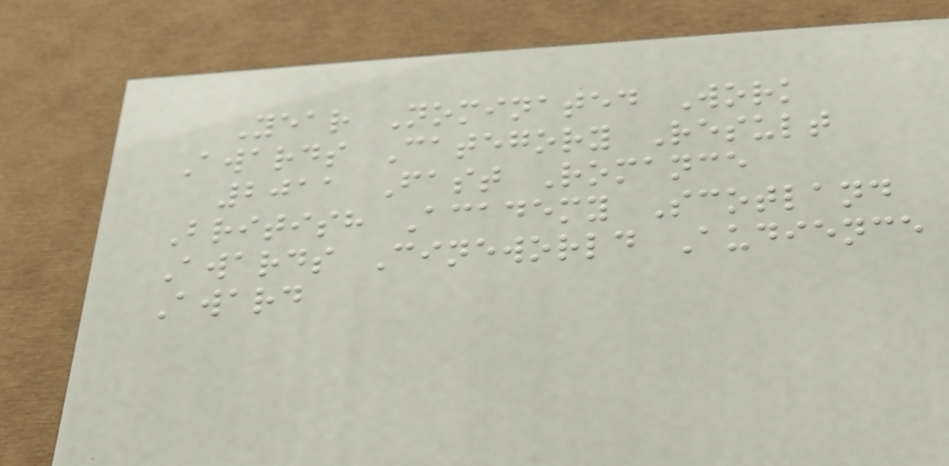Year Nominated Work
Awards Category Result
2011 Fast Romance
British Academy Scotland
Awards Cineworld Audience
Award
